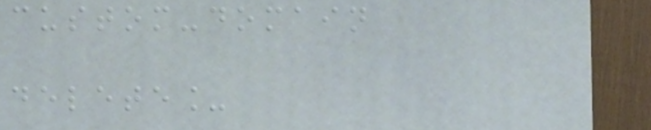custom-domain
delete_
